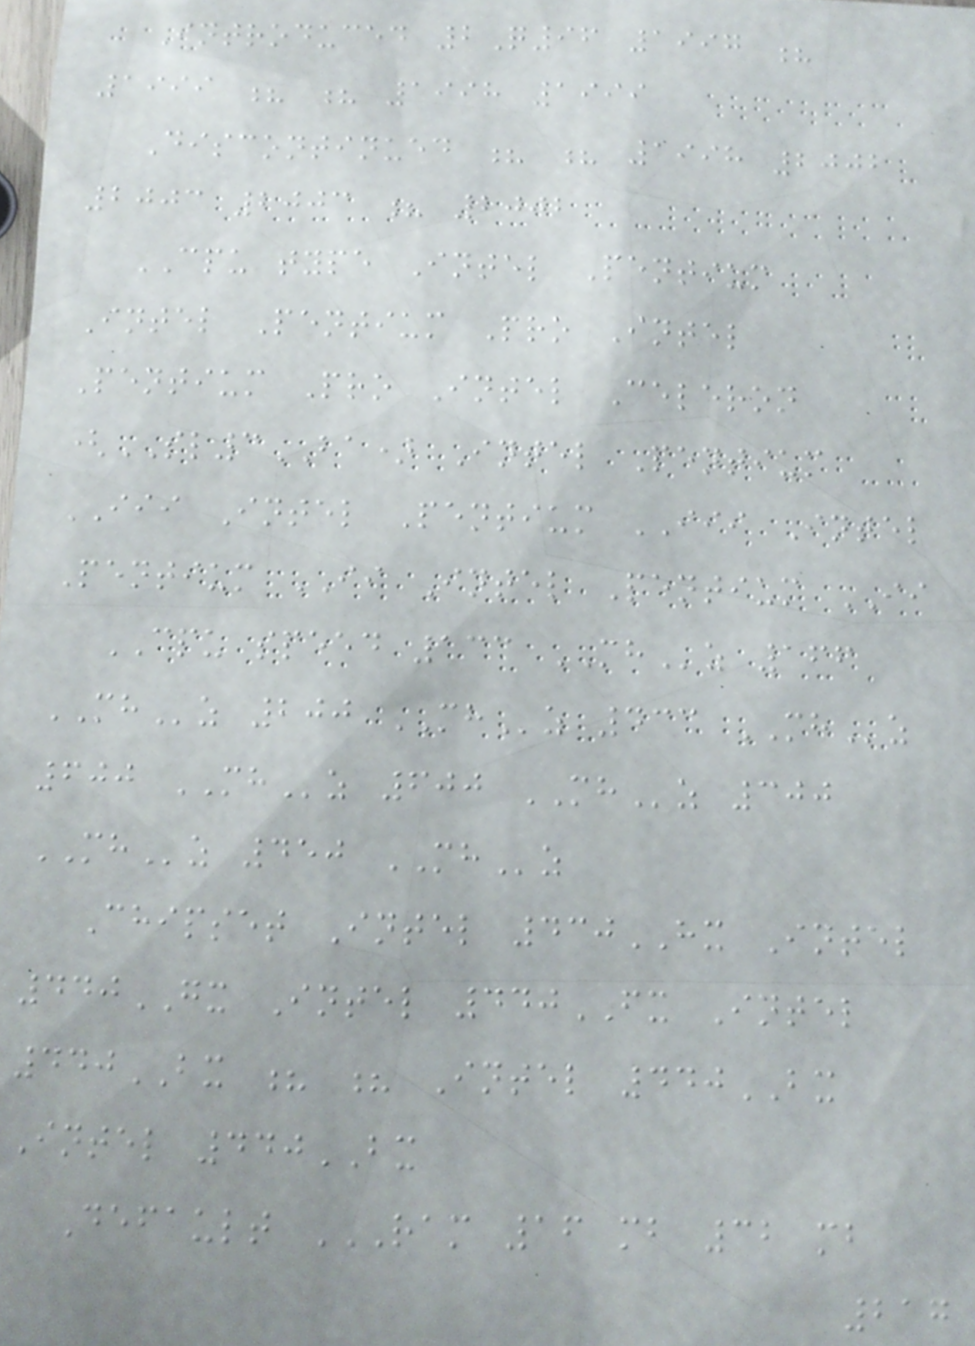Introduced 2Q96 1997 ?
1999 ? ? 1998 1999
Discontinued ? ? 1998 2002
2003 2003 ? 2002
CPU type Intel Pentium
Intel Pentium Pro Intel
Pentium Pro Intel Celeron
(SL3BA) Intel Pentium
III Intel Pentium III Intel
Pentium II Intel Pentium II
CPU speed 133 MHz 166
MHz 200 MHz 433 MHz
600 MHz 600 MHz 300
MHz 450 MHz
Chipset Intel 430HX Intel
440GX Intel 440FX Intel
440BX ? ? Intel 440BX
Intel 440BX
Default RAM 16 MB 32 MB
217
